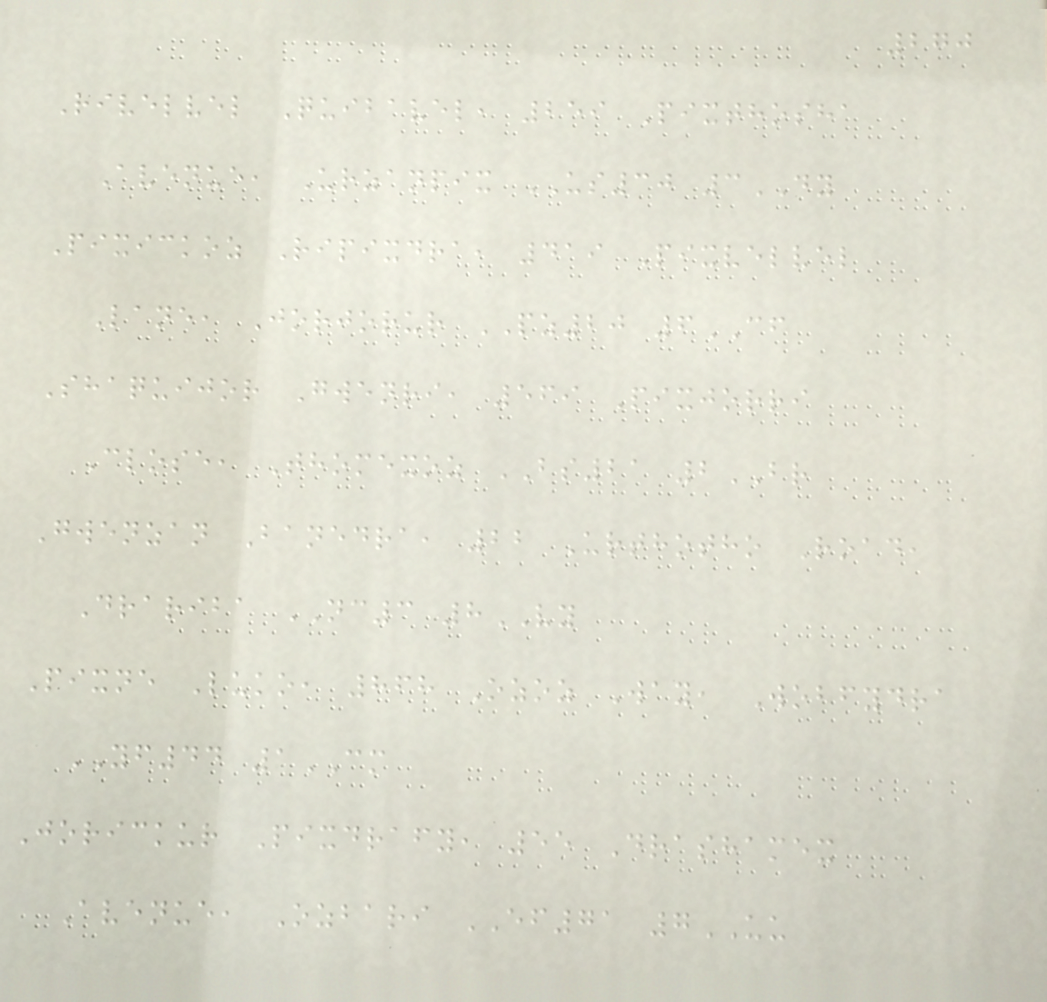270
Rivelvel Quibavel, 259 Pixthosha
Avenue, Urzanpix US30 3DY
Pixickoz Ripixdra, 419 Pixvelvel
Lane, Jorjorur PZ20 6CF
Shaquijor Gwenri, 569 Pixjorri
Close, Thomexoz BS21 2BR
Gwenzan Banedra, 22 Urthotho Road,
Drariba NC3 8VY
Pixne Luko, 868 Ozoz Way, Wobfydra
YF44 1CM
Jorickur Pixdrafy, 55 Drashamex
Avenue, Ozbari EF71 7UU
